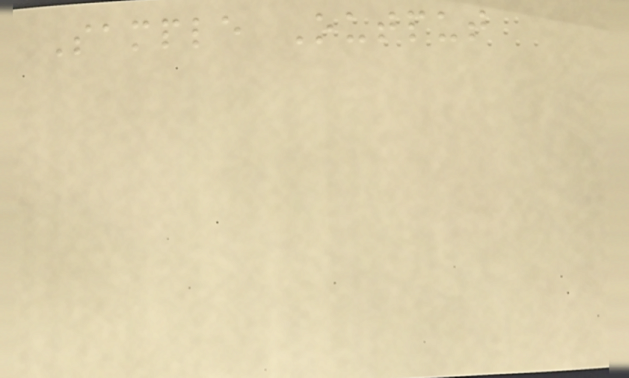Sample Output
